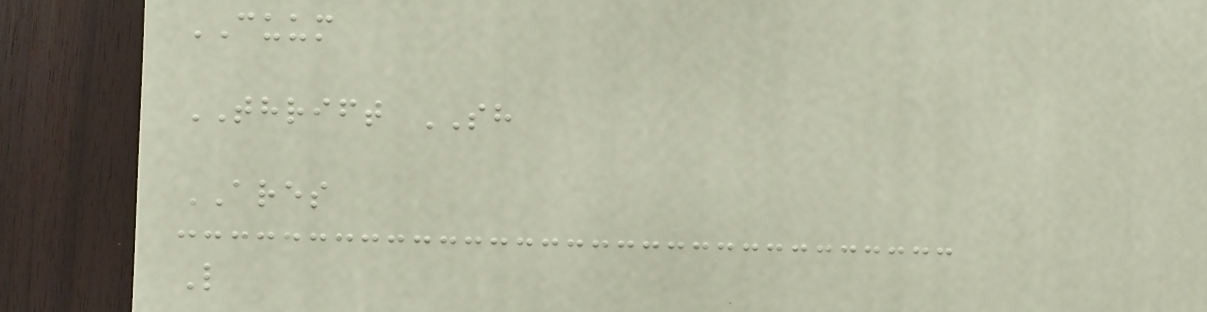CUUM
THRIFT SH
ARES
L
